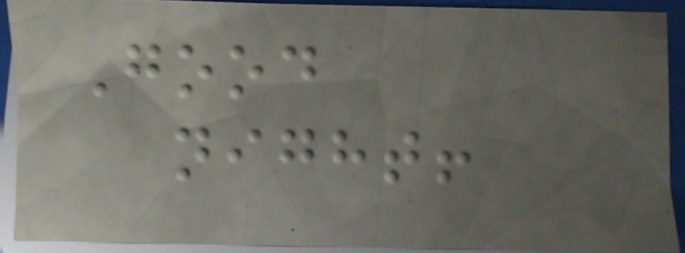Good
night!
